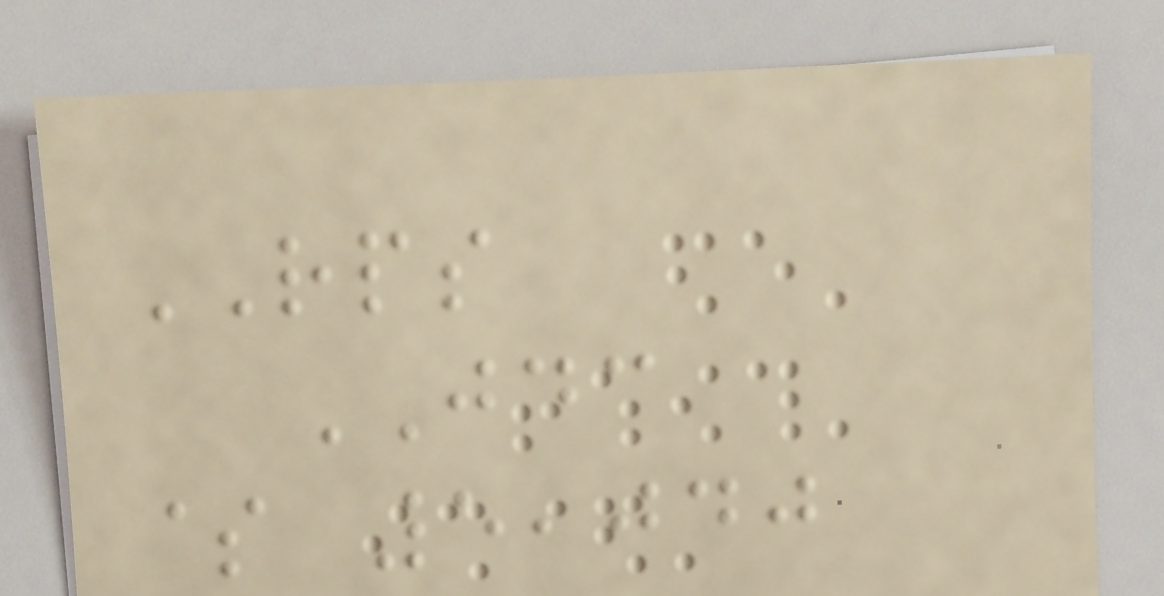RPS
JDC
$ 5,040
